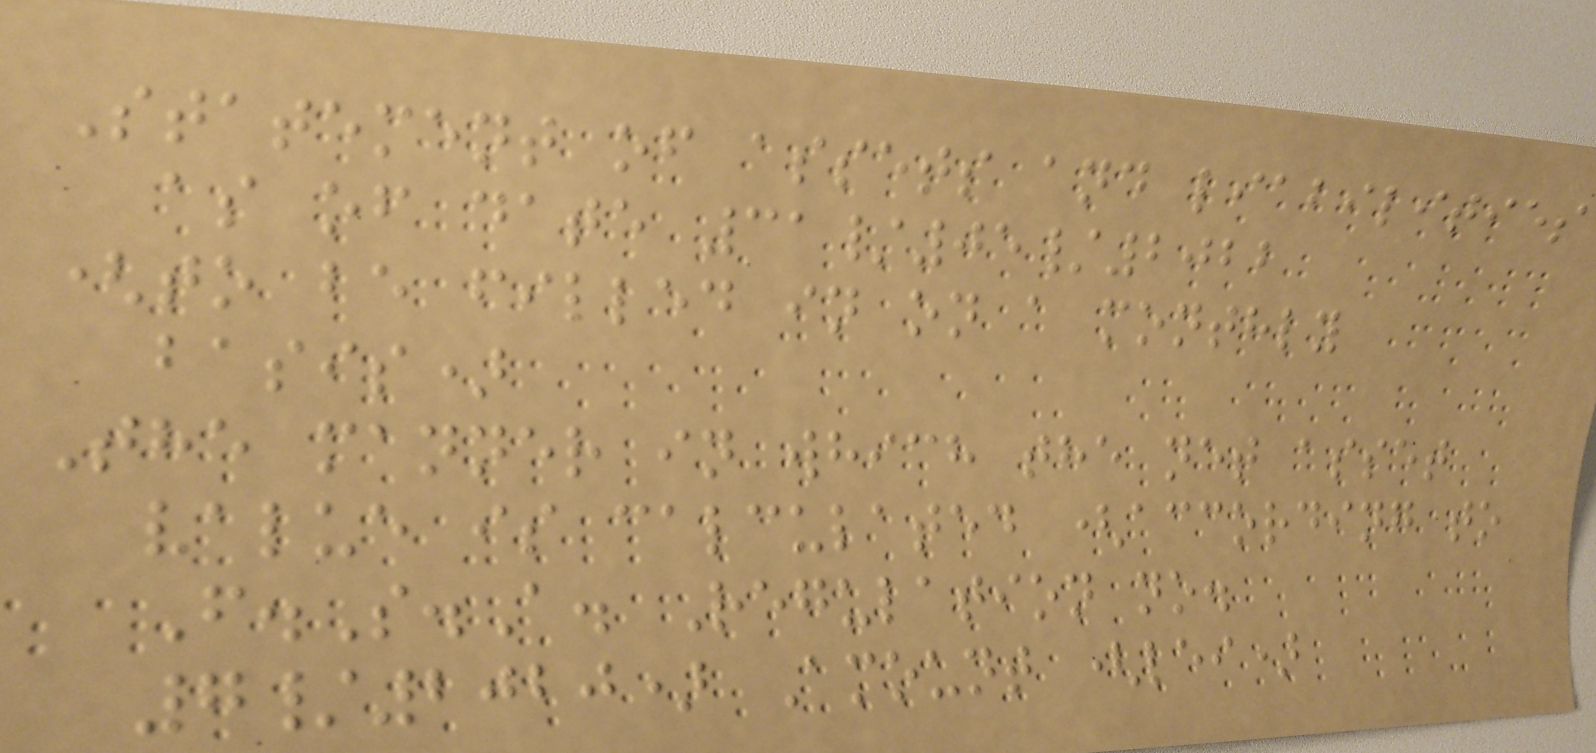Statement of assets and liabilities
as of date 31/05/2022
(to be filled in on a monthly
basis)
The manner in which the net asset
value is calculated (according to
F.S.A. Regulation no.
7/2020) Amount (lei)
